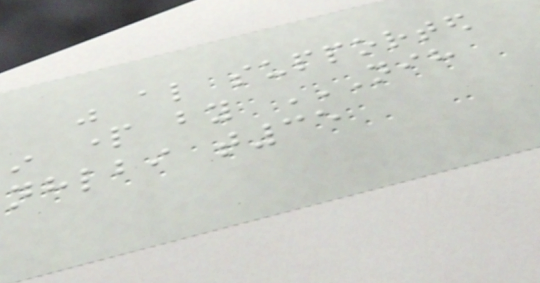was also supported
in part by NIH
NHLBI T35
